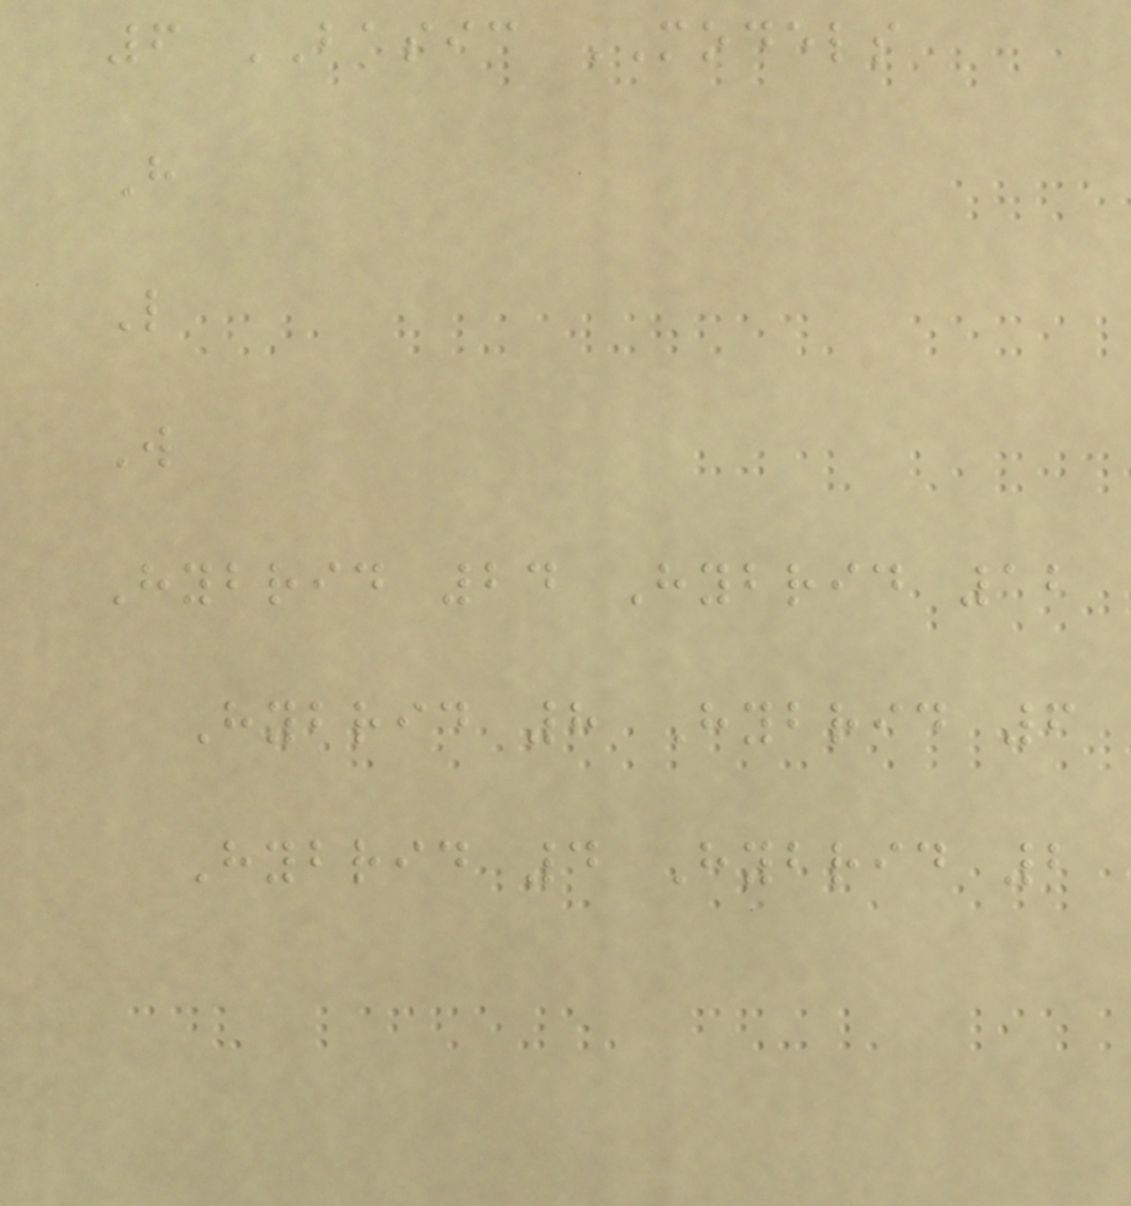6 BASIC MODELS
H
L
W
Hybrid 24 Hybrid 12
Hybrid 8 Hybrid 6
Hybrid 4 Hybrid 2
